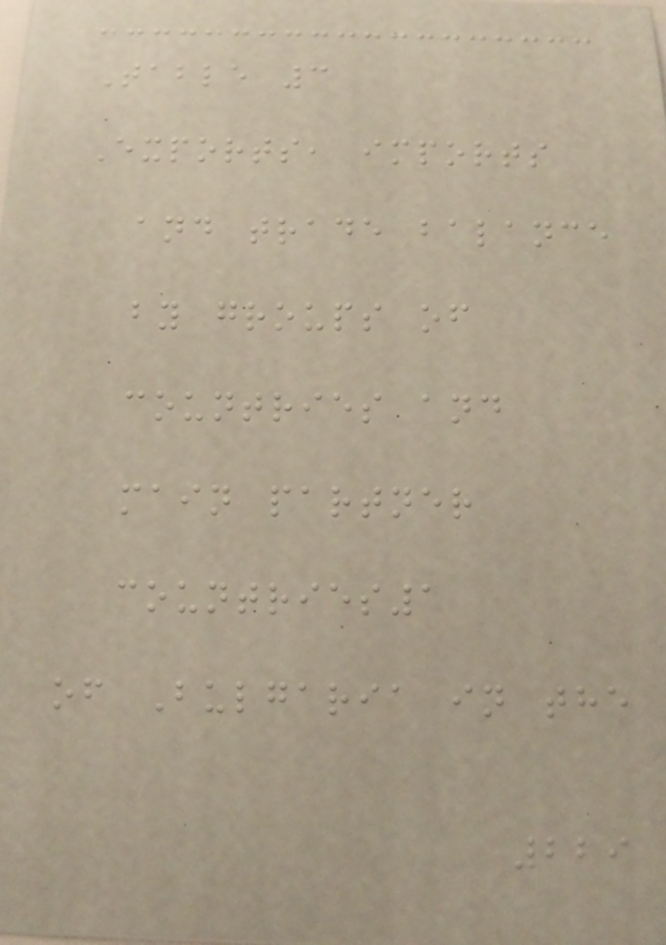Table 3
Exports, imports
and trade balance
by groups of
countries and
main partner
countries1
of Bulgaria in the
229
